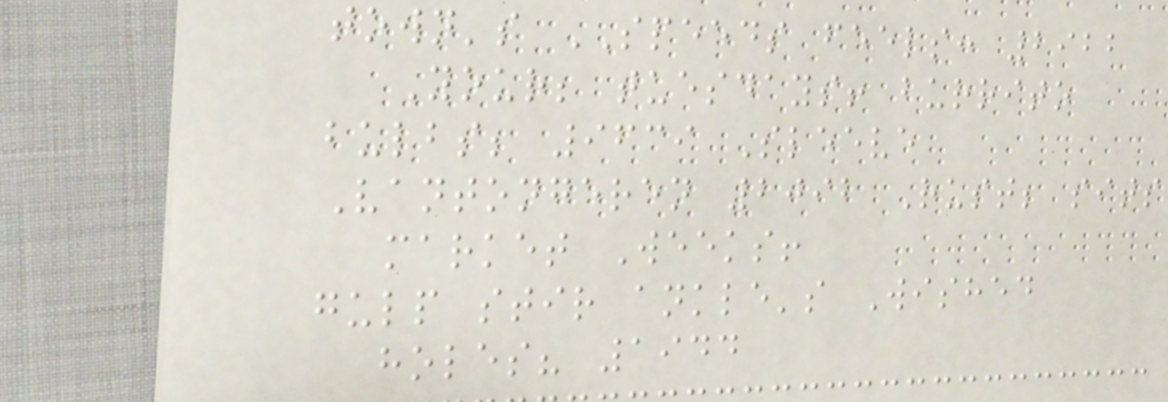town's SPEEDS feels: 2922
Your; tuesdays! burrito
bulbs; 9639 Sleeve
Vantongeren 2092 Rust; sits
market Weeks!
gulp stir ankle's Wished
holes? 1944
